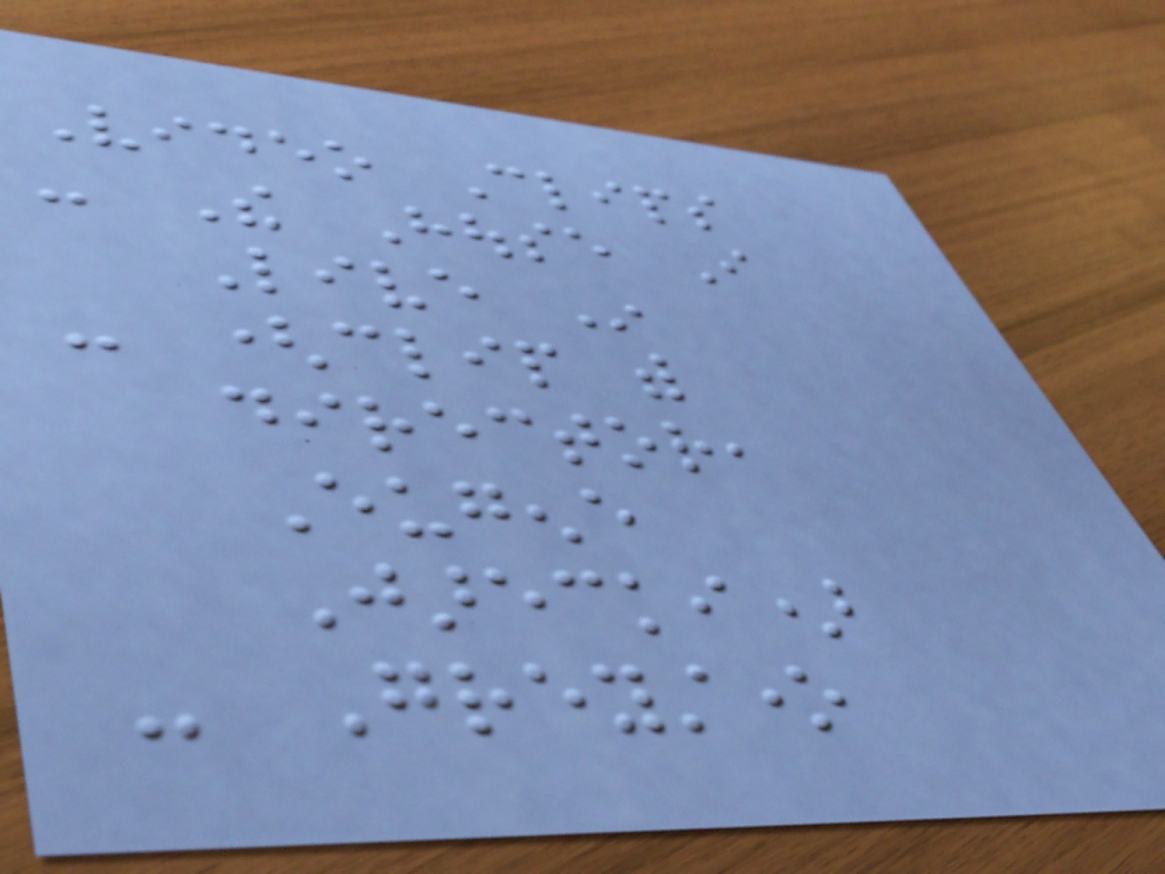Video Clips
- The House I
Live In
- (clip with
director,
Eugene
Jarecki)
- Greystone
